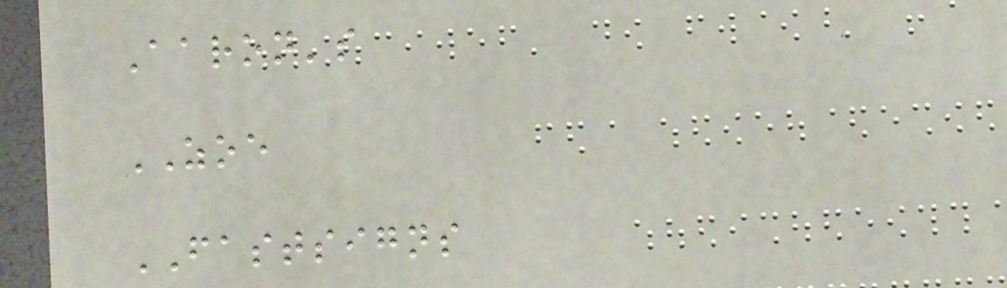Aaron's
ZOE
FASTSIGNS
